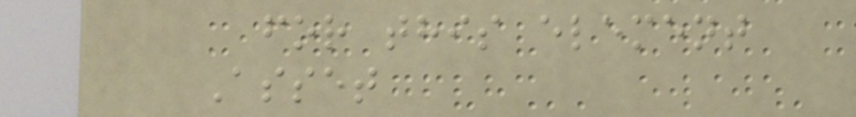for this element
Asset
